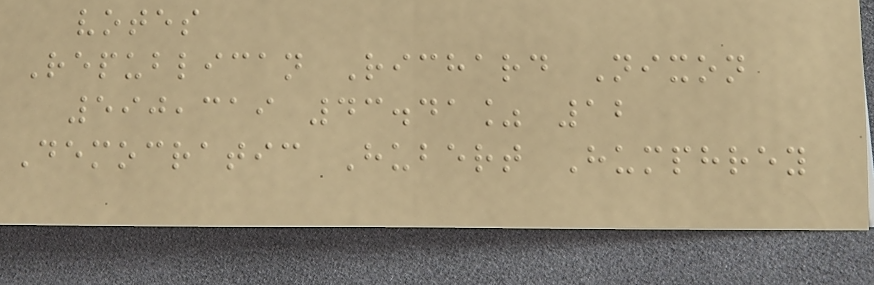votes
Republican Richard Nixon
590,319 43.41% 12
Democratic Hubert Humphrey
